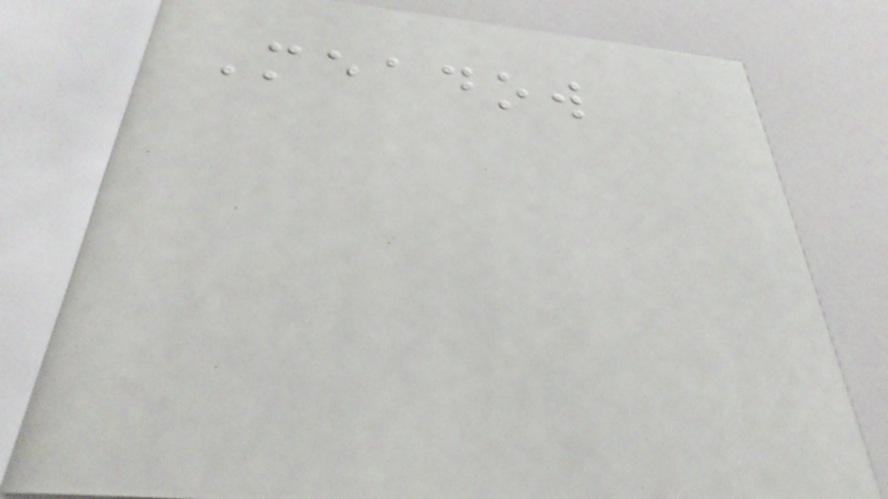Meadow
